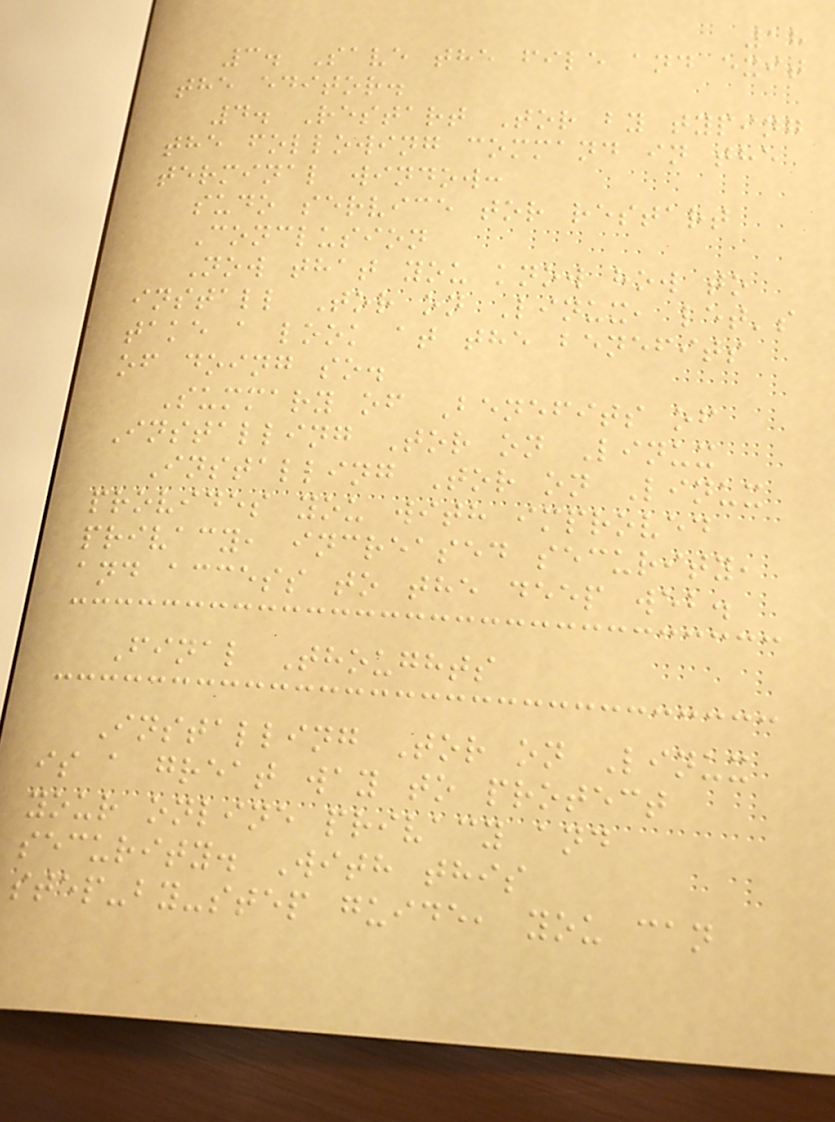18
3. Save the file and exit
the editor.
4. Restart Tor by typing
the following command in the
terminal window:
sudo service tor restart
Conclusion
Now that you know how to
install Tor on Linux, let's
take a look at the benefits
of doing so.
Summary of Benefits of
Installing Tor on Linux
Installing Tor on Linux
provides you with improved
privacy, increased security,
and access to the deep web.
Final Thoughts
Installing Tor on Linux
is a great way to protect
your online privacy and
security. With this
step-by-step guide, you can
